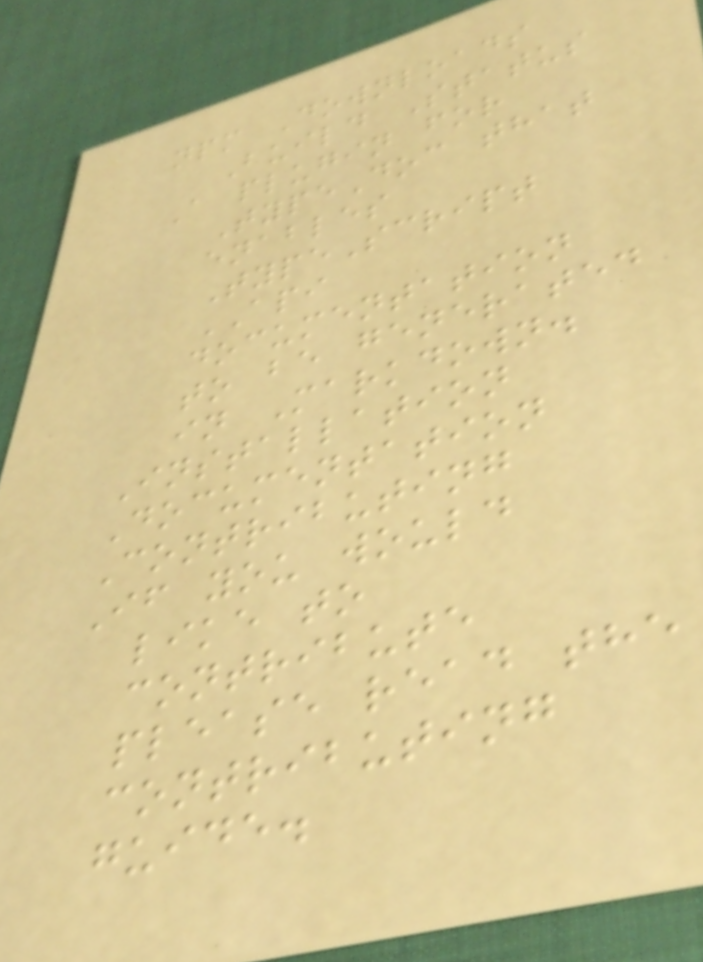npm Downloads
Build Status
A plugin for
TypeDoc that
enables
TypeScript
API
documentation
to be generated
in Markdown.
Installation
Documentation
Contributing
If you would
like to
contribute
please read the
contributing
guide.
